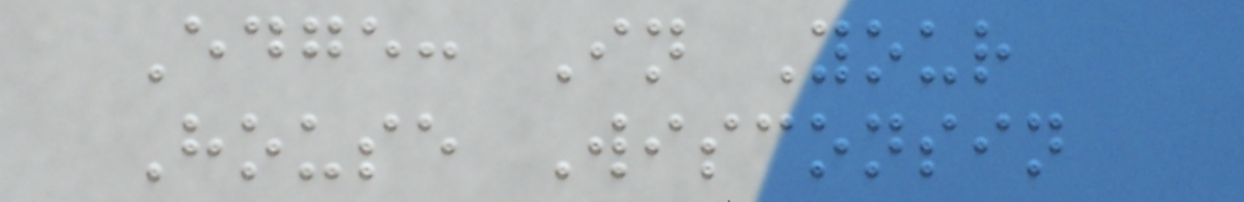Edge: In Your
House Wisconsin
